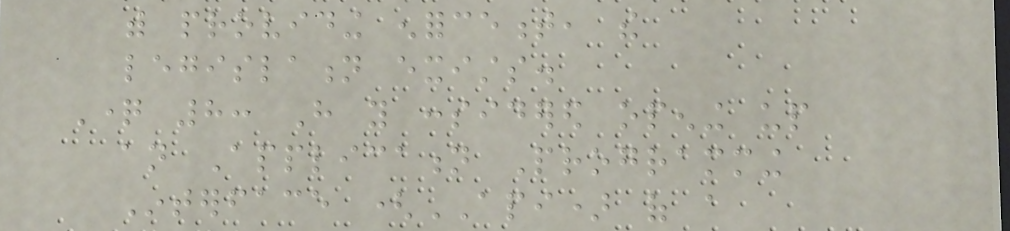with providing enforcement, the
legislation exists.
Question 8: Have you considered opening up
an Application Programming
Interface (API) of a
